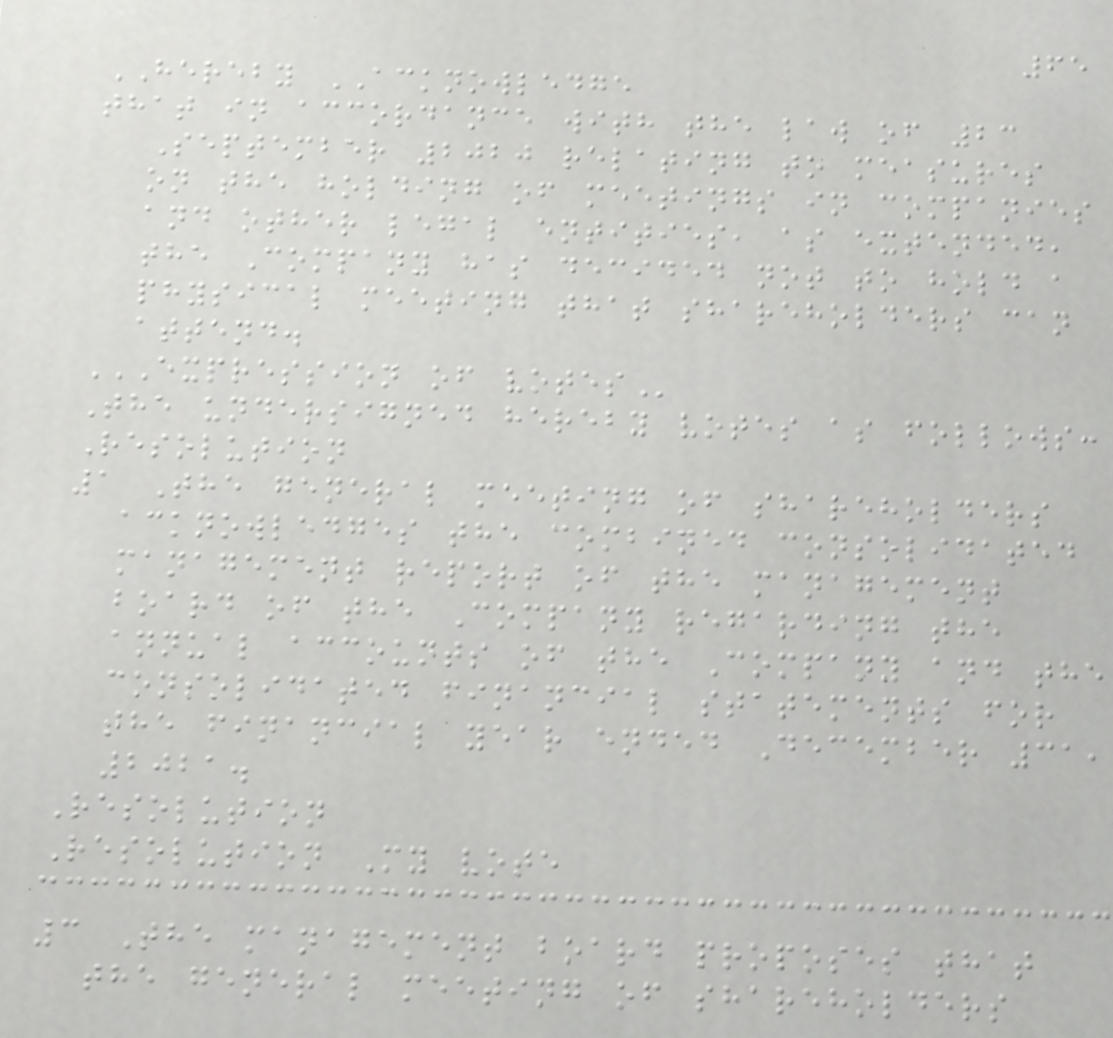65
HEREBY ACKNOWLEDGE
that in accordance with the law of 23
September 2020 relating to measures
on the holding of meetings in companies
and other legal entities, as extended,
the Company has decided not to hold a
physical meeting that shareholders can
attend.
EXPRESSION OF VOTES
The undersigned hereby votes as follows:
Resolution
1 The general meeting of shareholders
acknowledges the combined consolidated
management report of the management
board of the Company regarding the
annual accounts of the Company and the
consolidated financial statements for
the financial year ended December 31,
2021.
Resolution
Resolution My vote
3 The management board proposes that
the general meeting of shareholders
